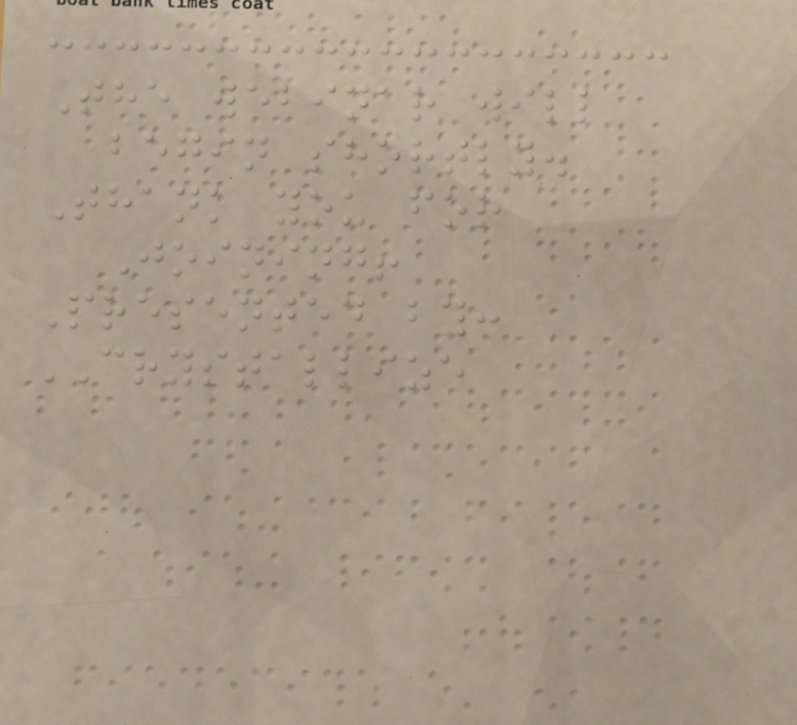The webinar will
begin shortly.
Thank you for
Joining!
Presented by:
CRYSTALLIZE
